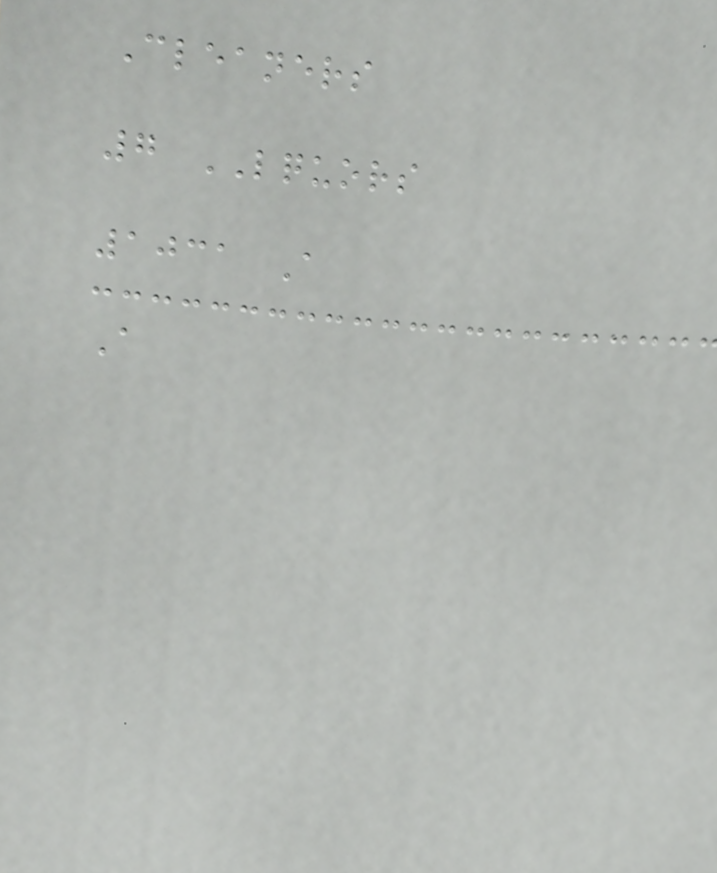Cleaners
7 LQUORS
1031 A
A
